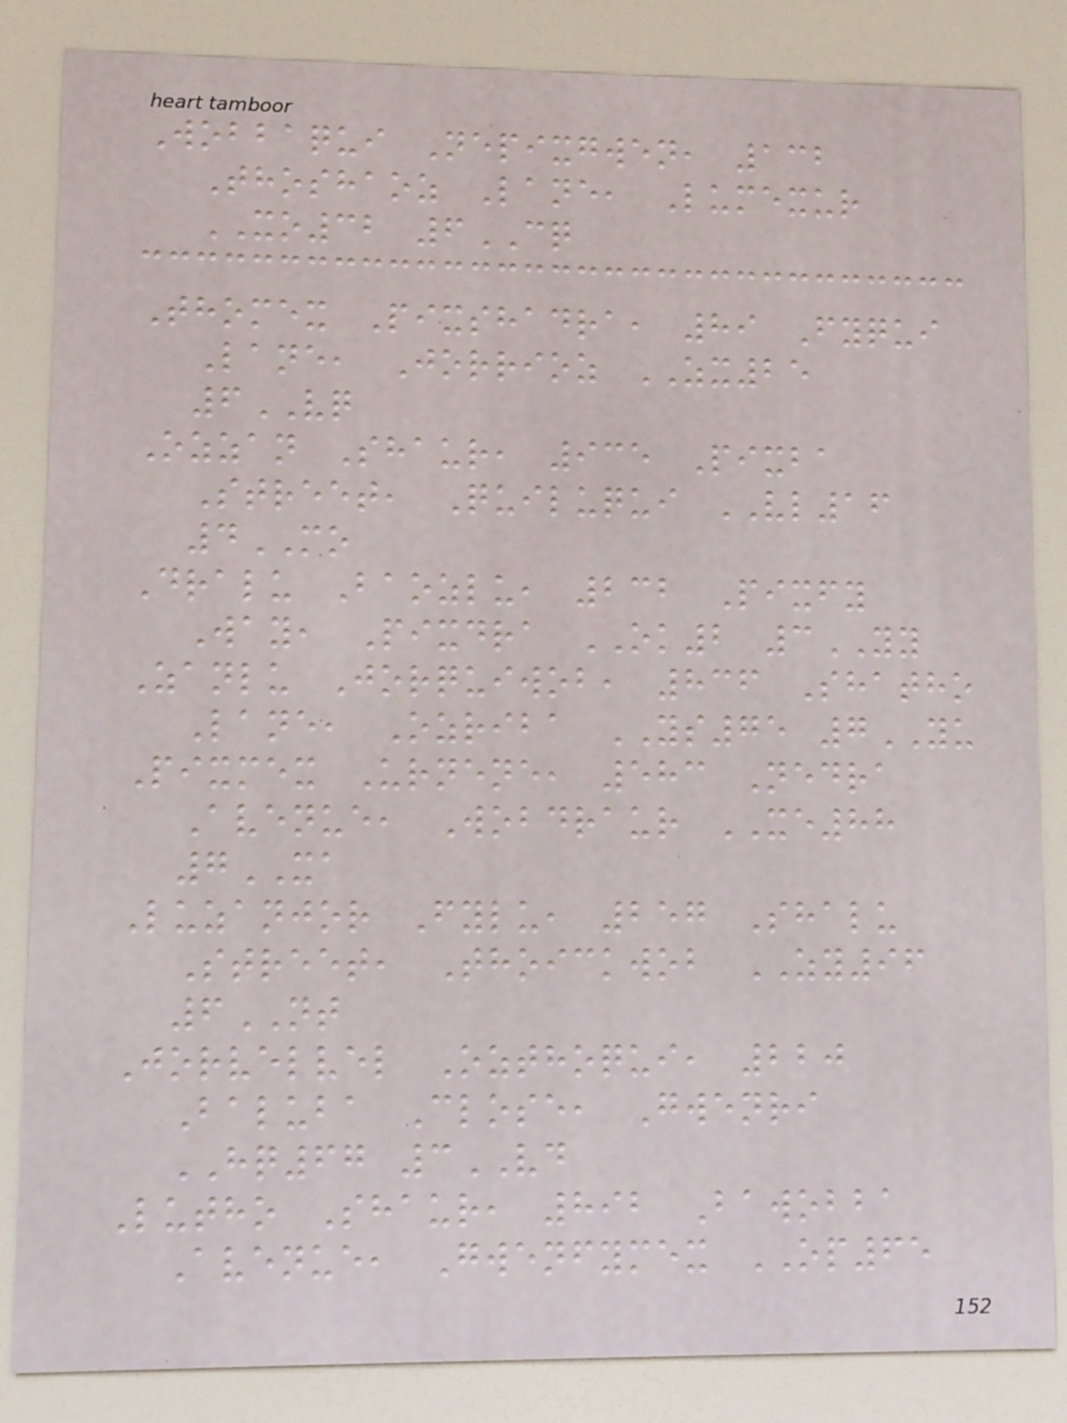Wobbaqui Nepixgwen, 132
Thoshaoz Lane, Lumexur
XO32 6CQ
Thomex Pixshadra, 89 Fyqui
Lane, Jorrioz ZX25
6VQ
Ozzan Shaur, 935 Pixba
Street, Quiluqui VL16
4MO
Dralu Baozlu, 232 Pixfy
Way, Pixdra OK2 3YY
Zanlu Jorquiwob, 836 Shatho
Lane, Ozriba YS75 7YU
Pixmex Urnene, 583 Nedra
Avenue, Wobdraur XE88
7XA
Luzanjor Fylu, 257 Shalu
Street, Thoickwob ZY96
6NT
Jorvelvel Ozthoqui, 220
Baluba Close, Gwenri
HQ67 3VD
Lutho Shaur, 892 Bawobba
Avenue, Gwenfymex OP65
